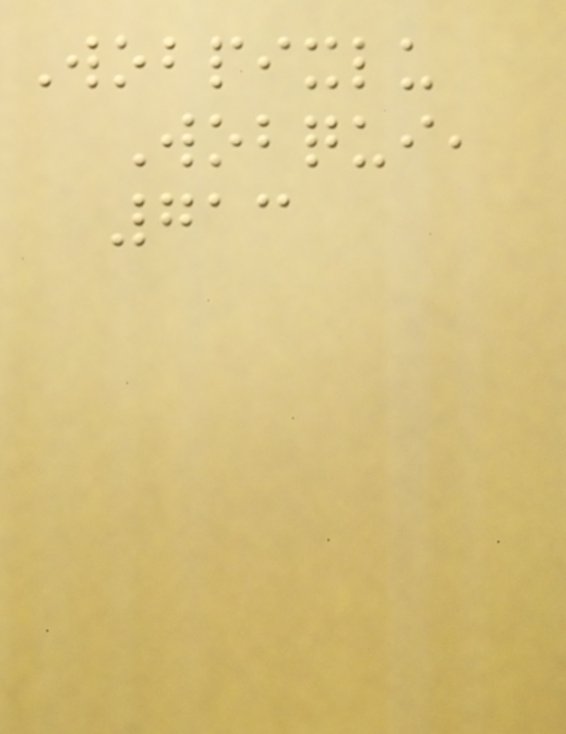Wobpixlu
Wobqui,
713
